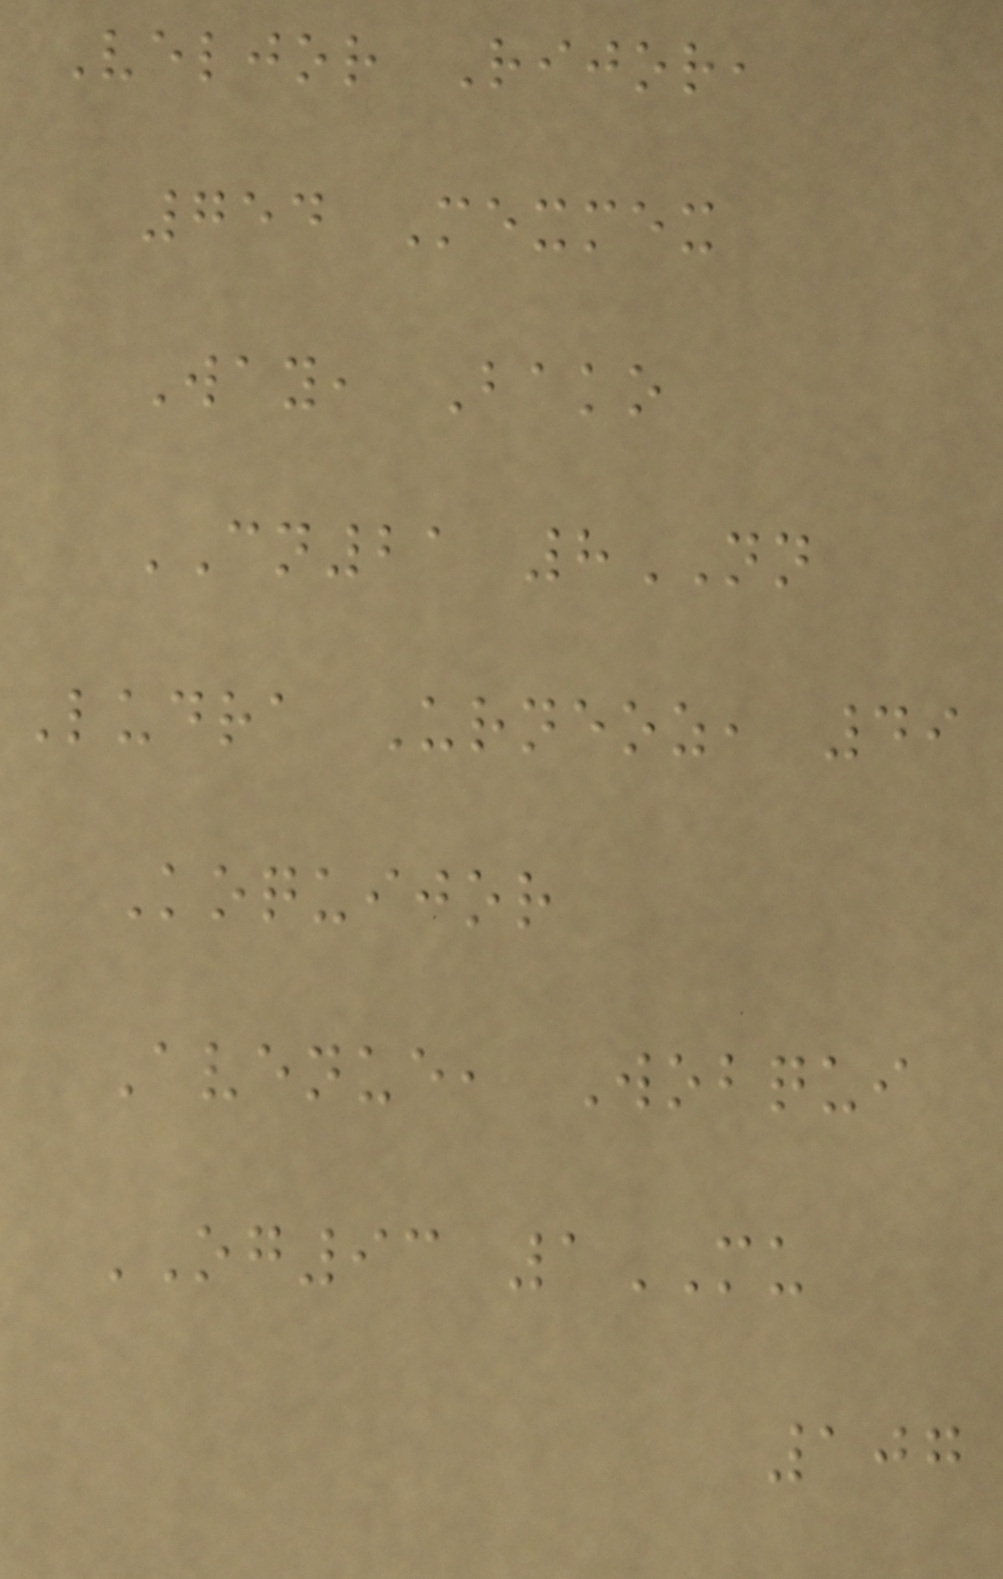Veljor Rijor,
754 Mexmex
Way, Bako
CN21 8NN
Ludra Urneoz, 49
Koquijor
Avenue, Wobqui
OG93 1MU
107
